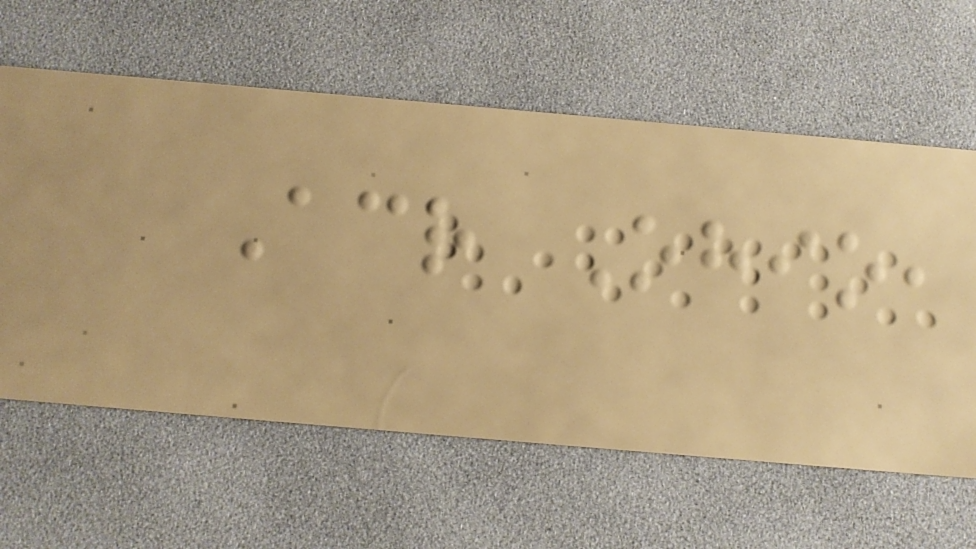Across Ohio,
